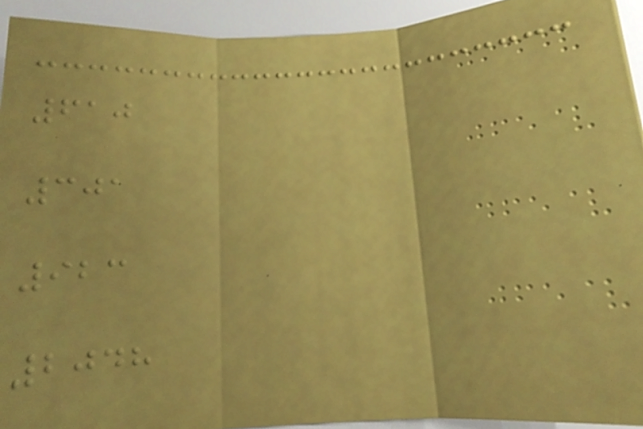610
301
923
2048
